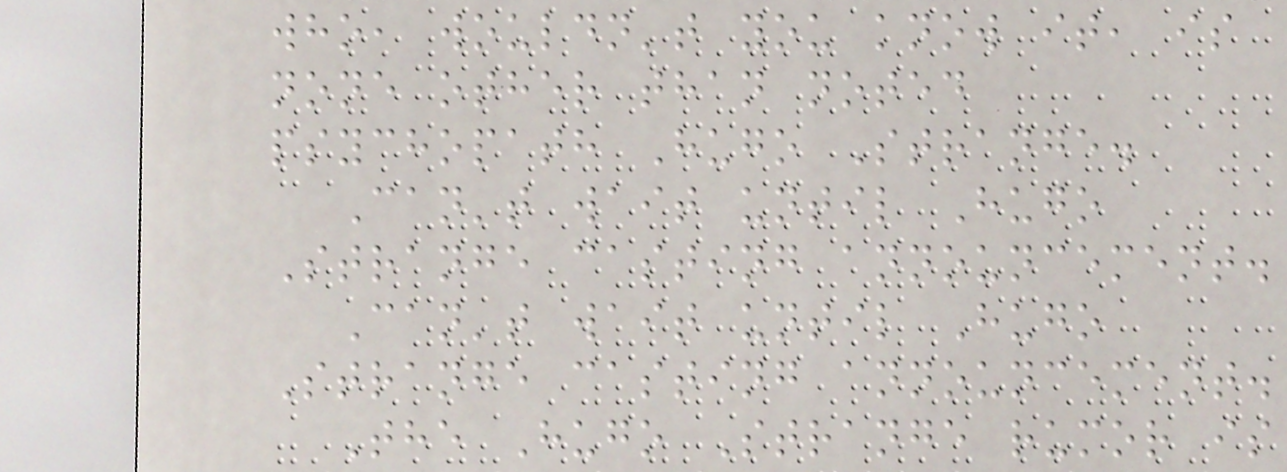who, wouldn't you know it, is
none other than noted
psychopath Hugo Strange.
Can't wait until Hugo
Strange casting announcement.
Can't wait until Hugo
Strange casting announcement.
The Hugo Strange rumor is
